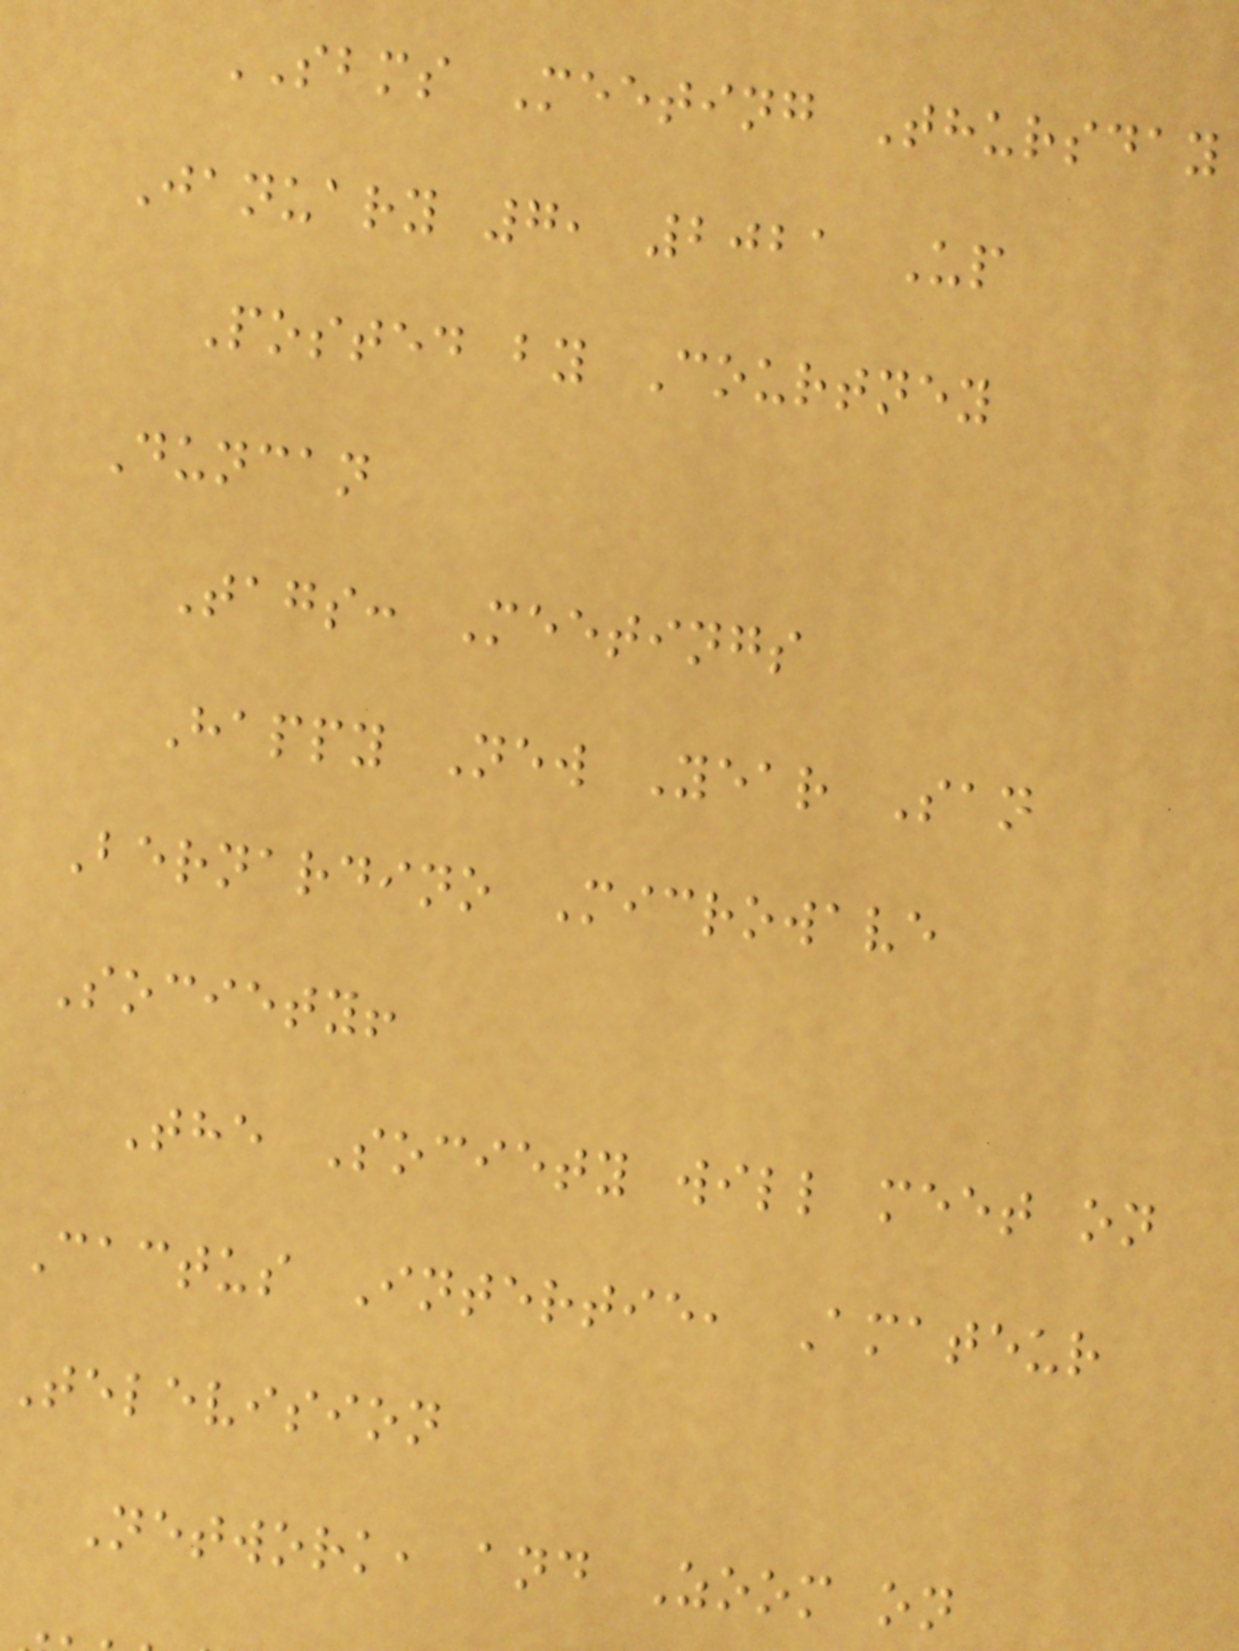SBMS Meeting Thursday
January 7, 2021 Up
Posted by Courtney
Duncan
Tags: Meetings
Happy New Year San
Bernardino Microwave
Society!
The Society will meet on
Cactus Intertie, Amateur
Television
Network, and Zoom on
